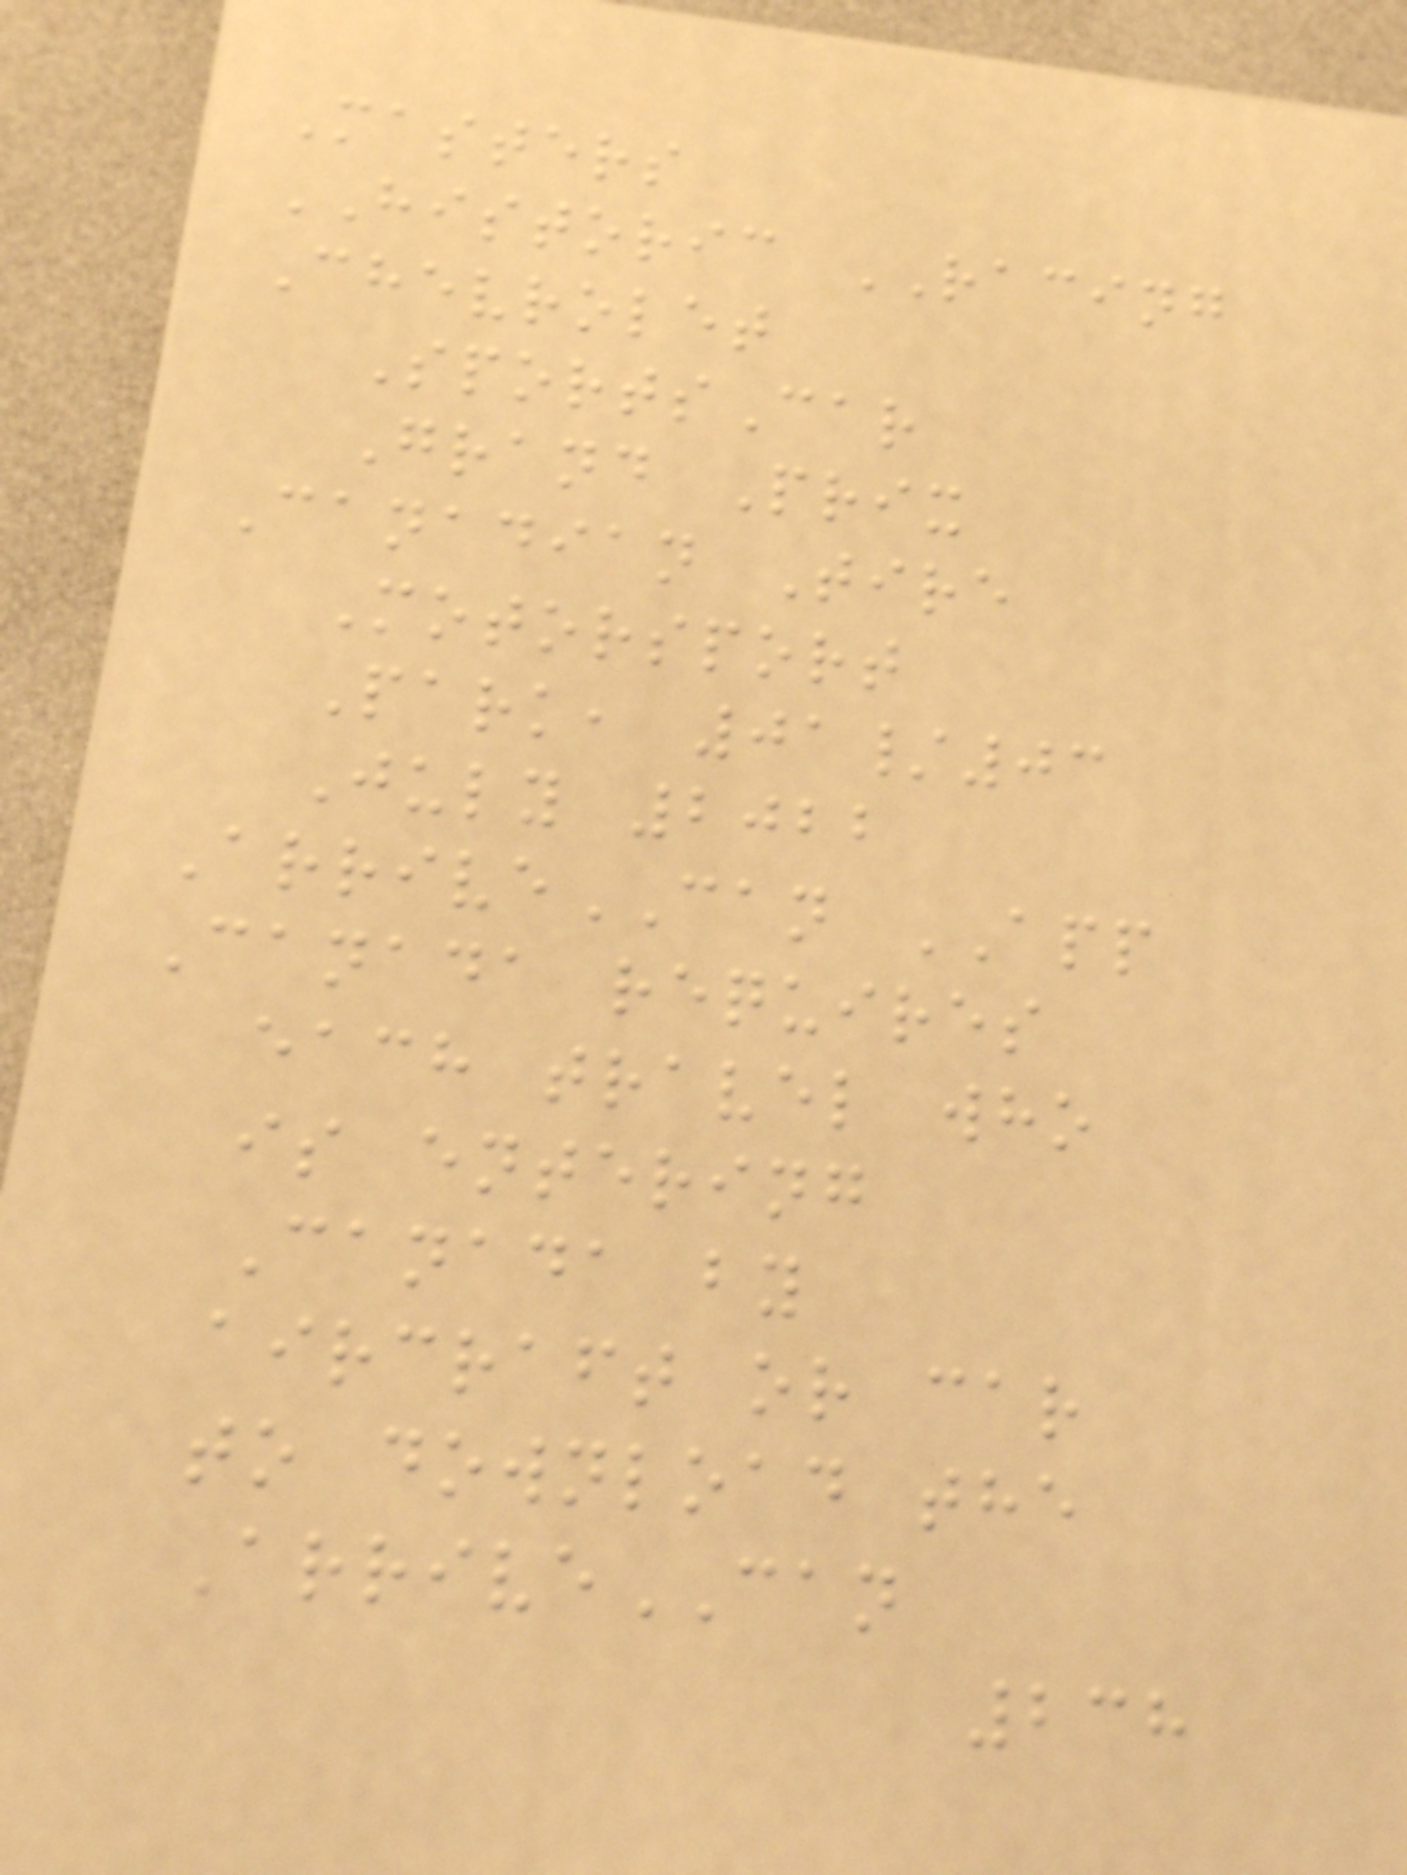Masters
HISTORIC RACING
Chevrolet
SportsCar
Grand Prix
Canadian Tire
Motorsport
Park, 01/03
July 2022
ArriveCAN APP
Canada requires
each travel who
is entering
Canada by
aircraft or car
to download the
ArriveCAN
238
